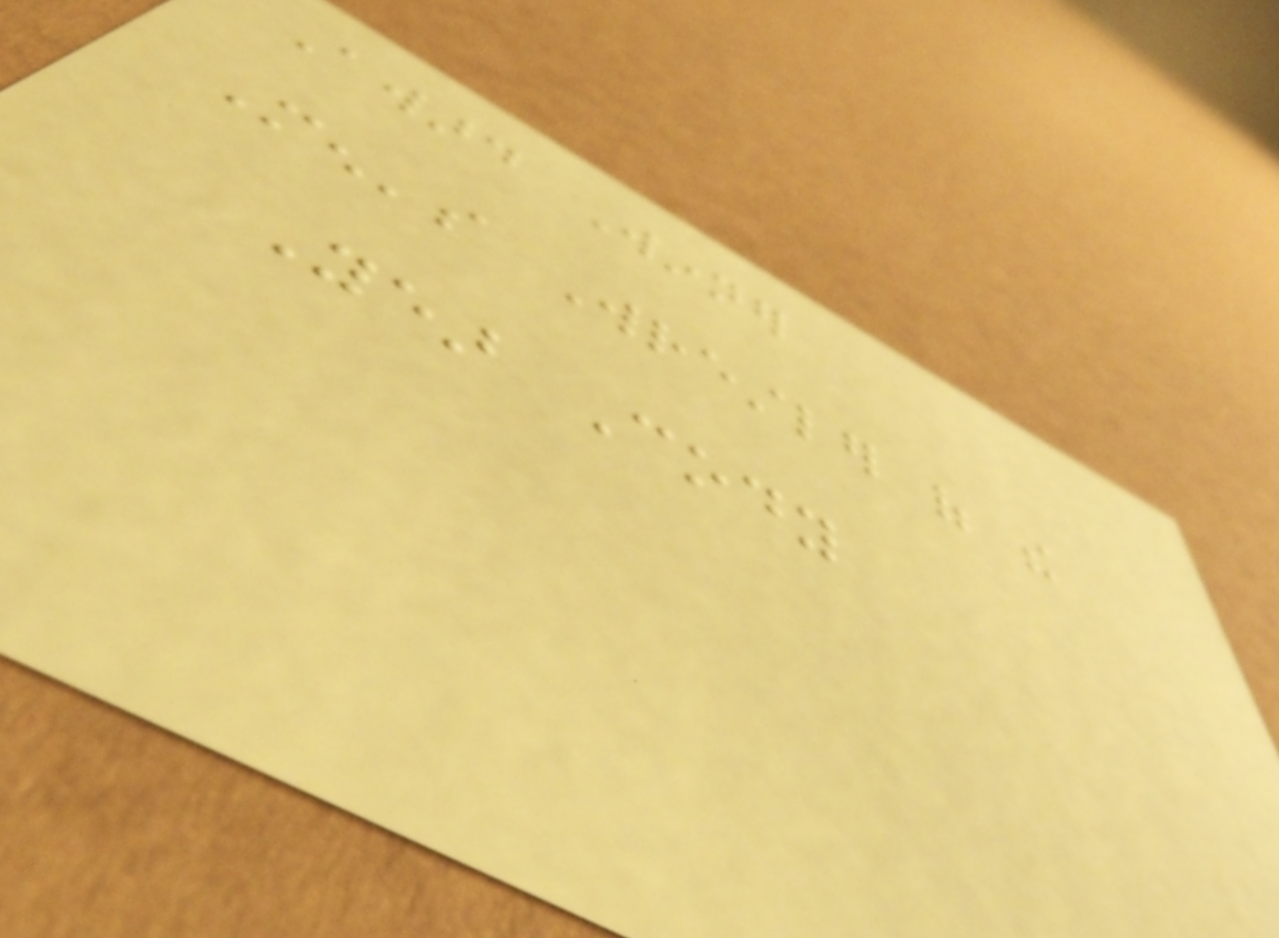Award Winner
Men's Wrestler of the
Year Cody
